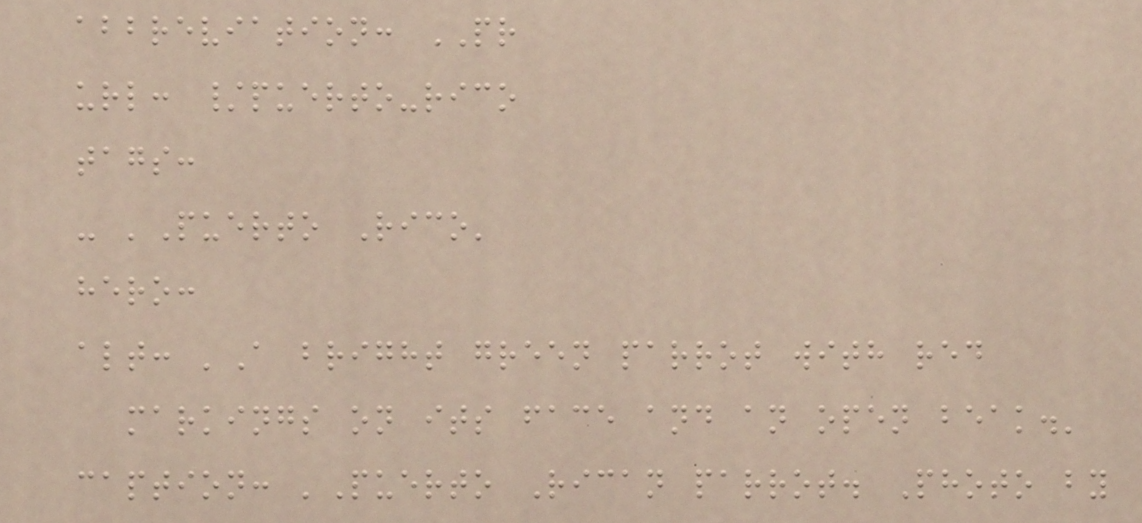abbreviation: PR
url: /puerto-rico
tags:
- 'Puerto Rico'
hero:
alt: 'A bright green parrot with red
markings on its face and an open beak.'
caption: 'Puerto Rican parrot. Photo by
